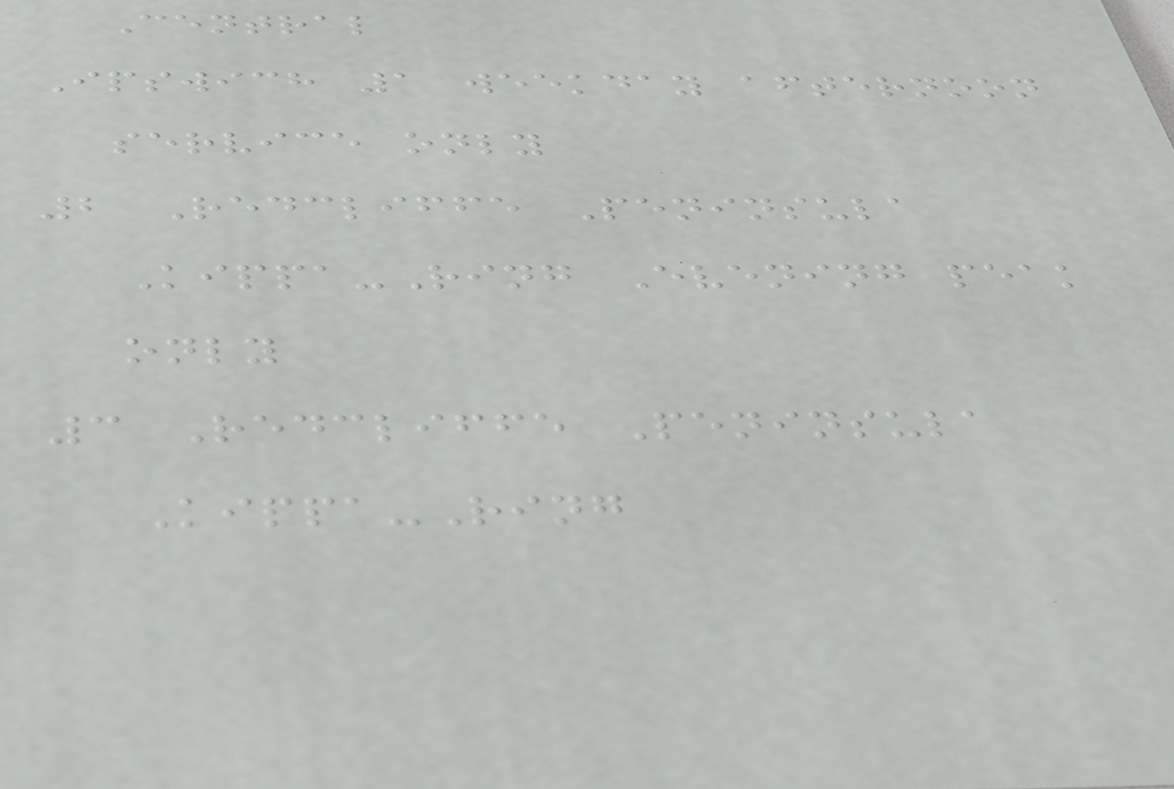Central
Ipswich 1 weekday afternoon
service only
2 Redcliffe Peninsula
Kippa-Ring Evening peak
only
3 Redcliffe Peninsula
Kippa-Ring
